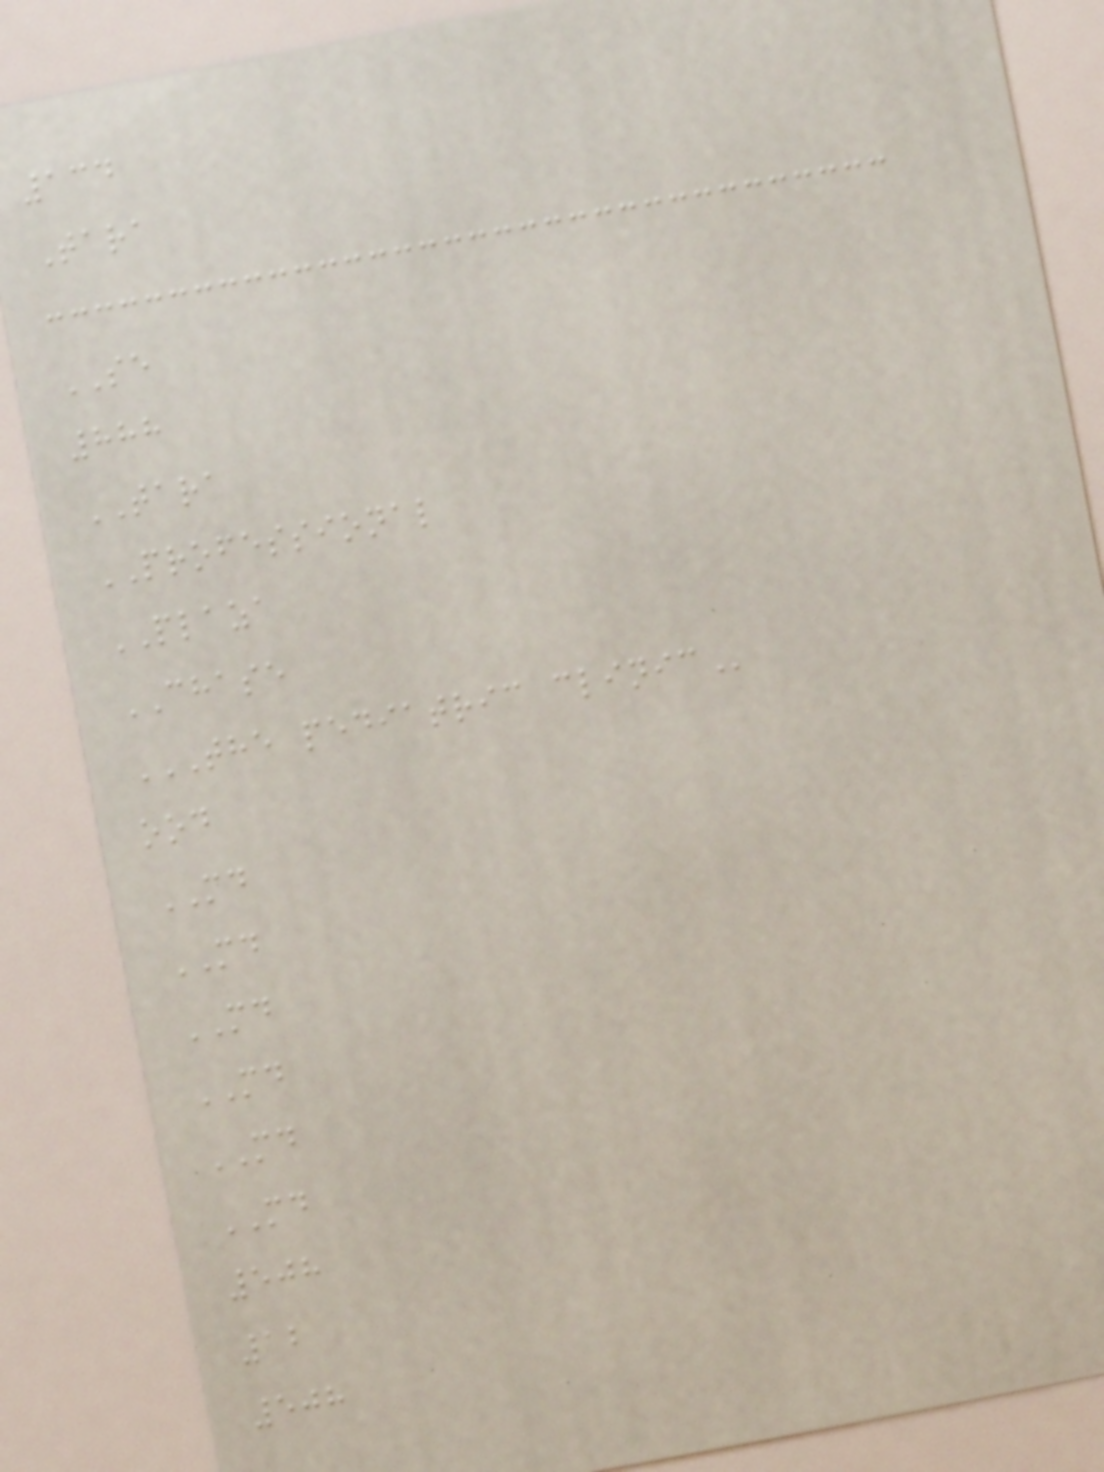134
Tara
SE
888
TARA
PROFESSIONAL
PLAZA
CHASE
THE PEDIATRIC CLINIC
ood
MD
MD
MD
MD
MD
MD
508
12
508
